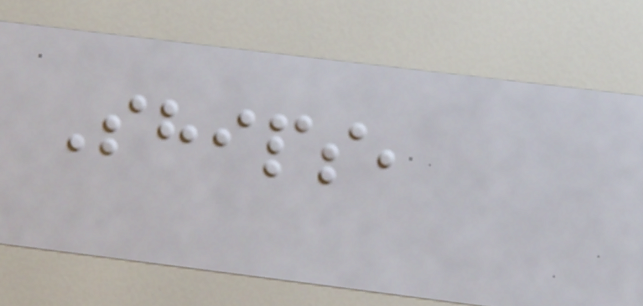Ships,
